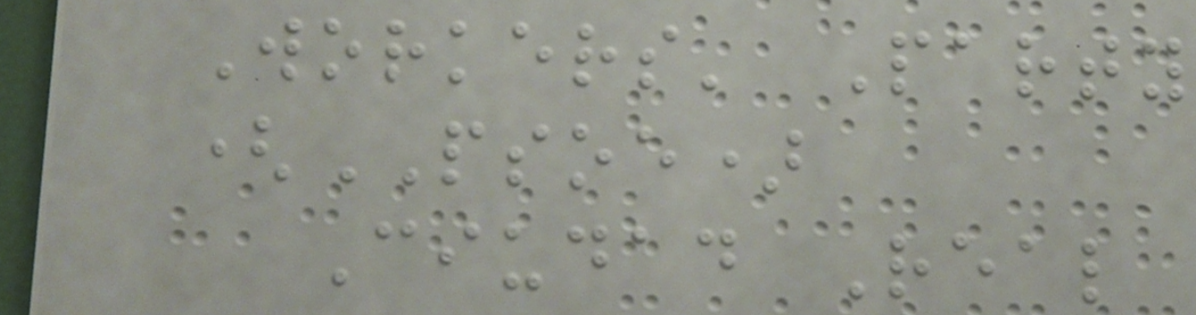Workers' Party
(PSOE)
Ciudad Real
